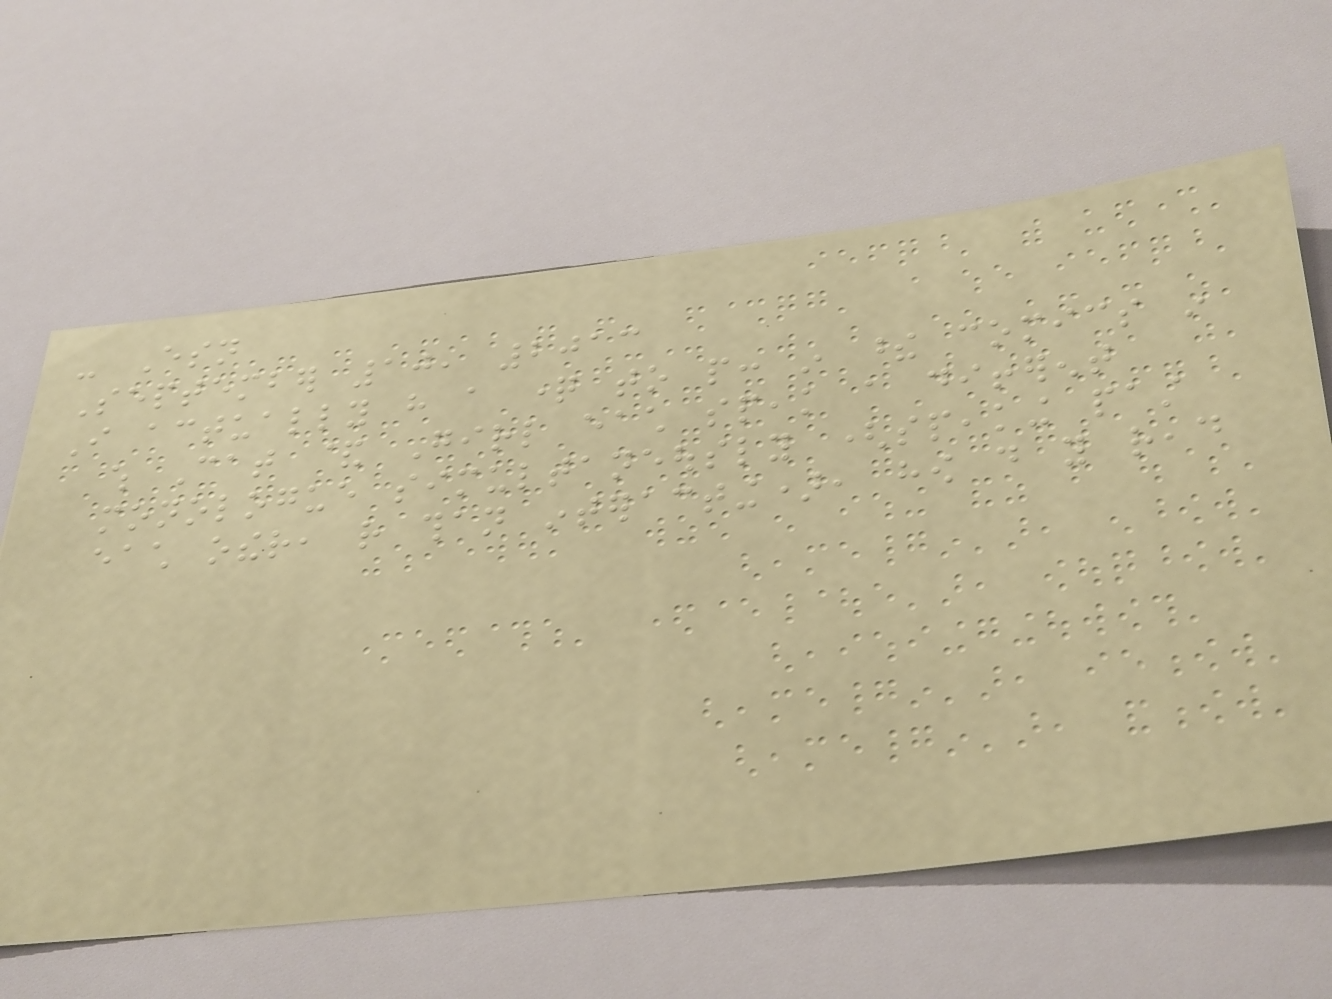- Esn
September 10, 2013
I actually have a question to people: in these comics in
which Cat & Girl each speak a different
monologue simultaneously (speaking past
each other, rather than interacting), how do you read
